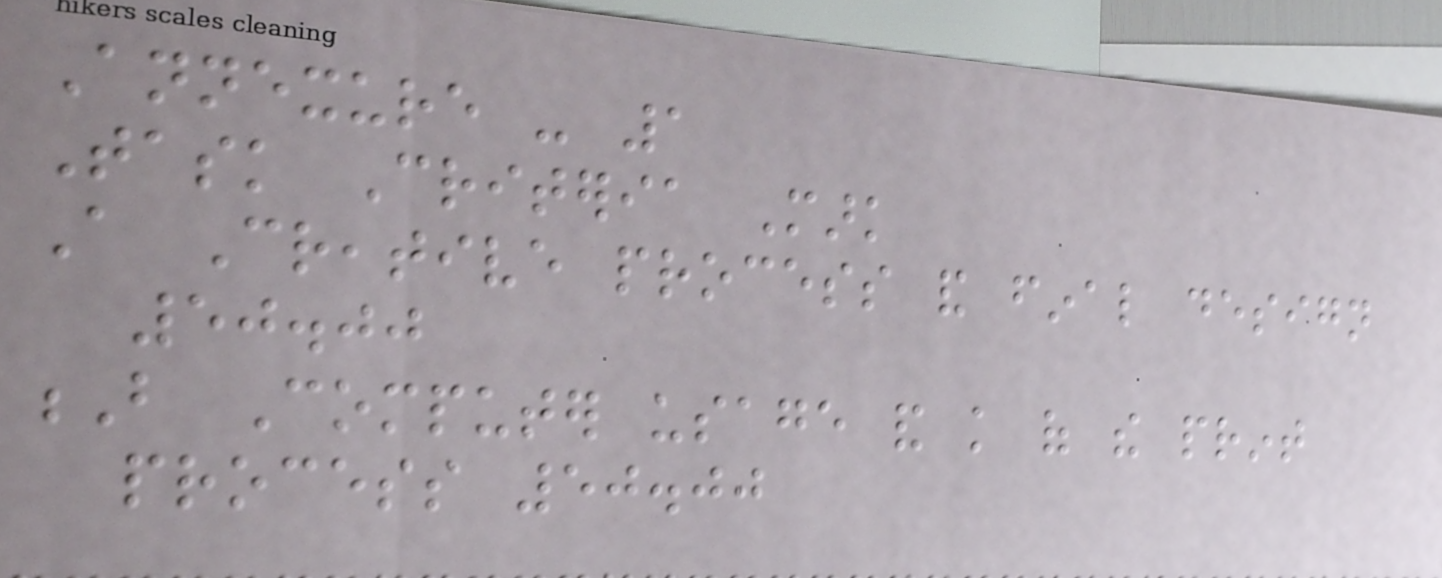Annexure - 1
Task Criteria Mark
A Creative process and final design
50.00
B Computer usage and knowledge of the print
process 50.00
